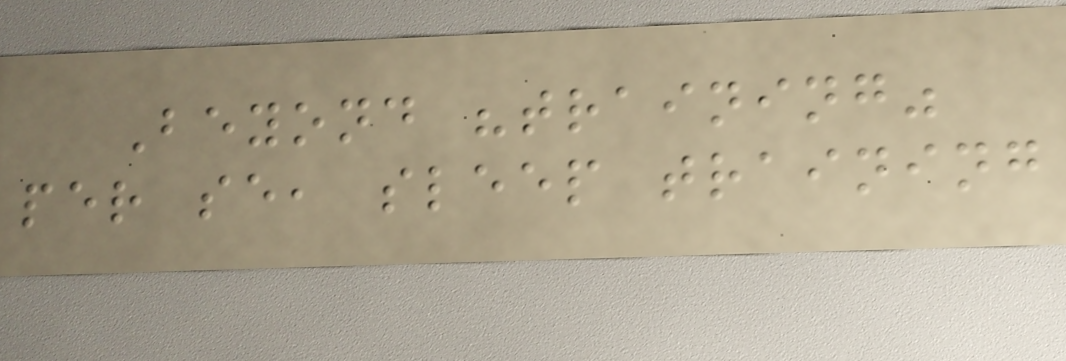Beyond "training"
per se, sleep training
